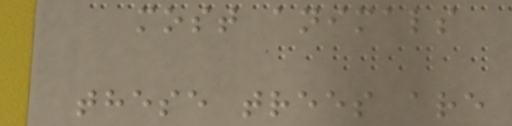most animals
these trees are
